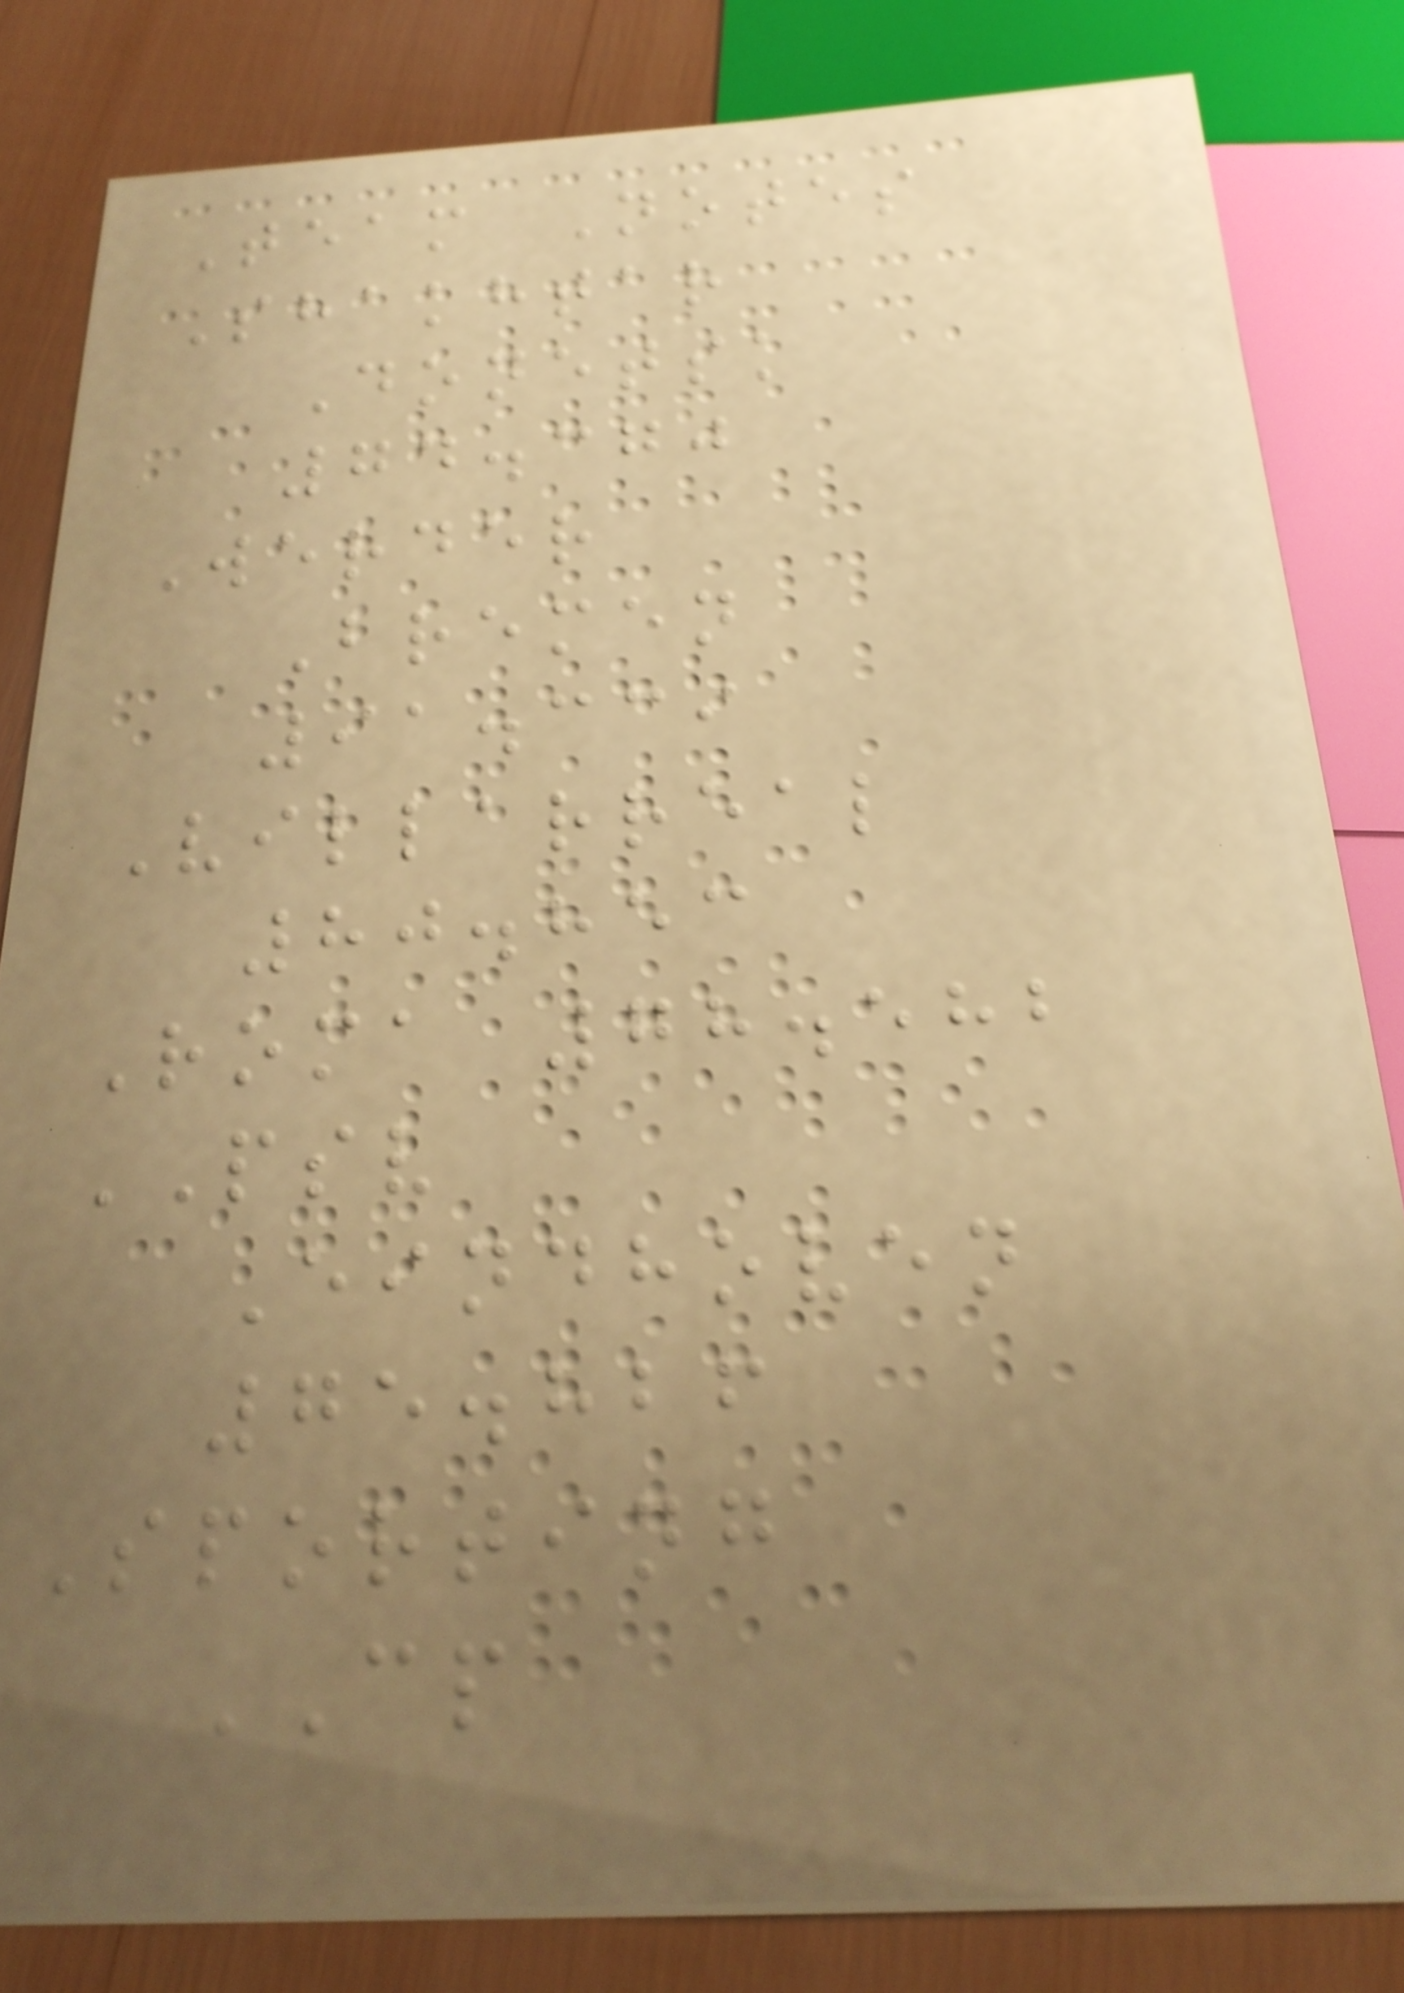Team Notes
Shakhtar
Donetsk
74.370
Werder
Bremen
91.339
Villarreal
80.853
Roma 78.582
PSV
Eindhoven
75.826
Sporting
CP
